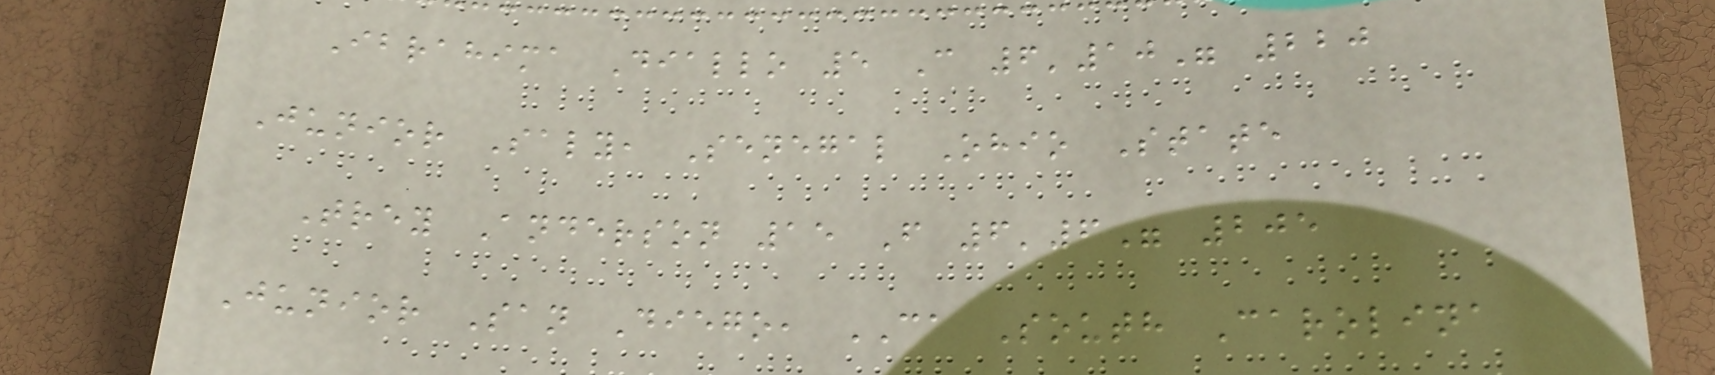Ibrahima Diallo 5 C 6'10" 220
Junior Saly, Senegal Ohio State
Trey Anderson 15 F 6'6" 205
Junior San Diego, CA South Carolina
